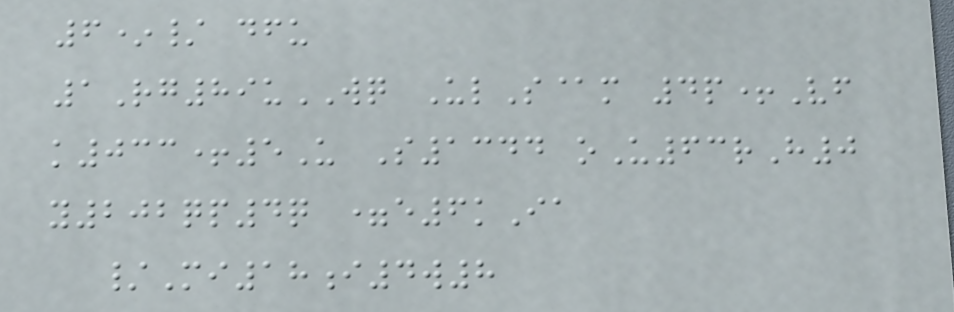6*/ dfu
1Rg89uWQ UlS@m 4p+Vf
k033+5U S1344 oU63rH0
y202qp4q =e6kIa
/Mi18i4w8
